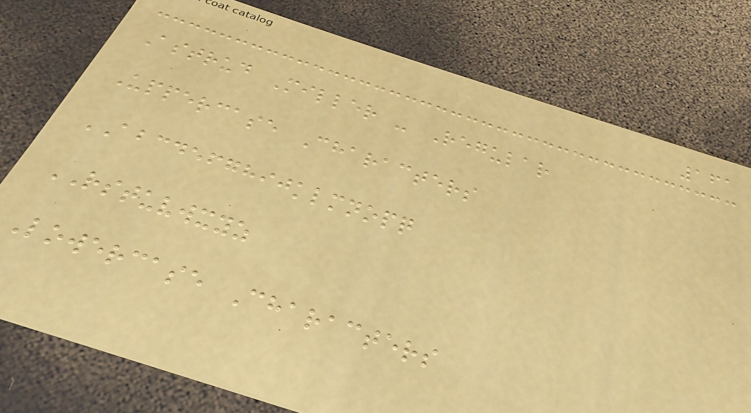161
Astrud Miller - Regular
Uppercase Characters
ABCDEFGHIJKLMNOPQ
RSTUVWXYZ
Lowercase Characters
